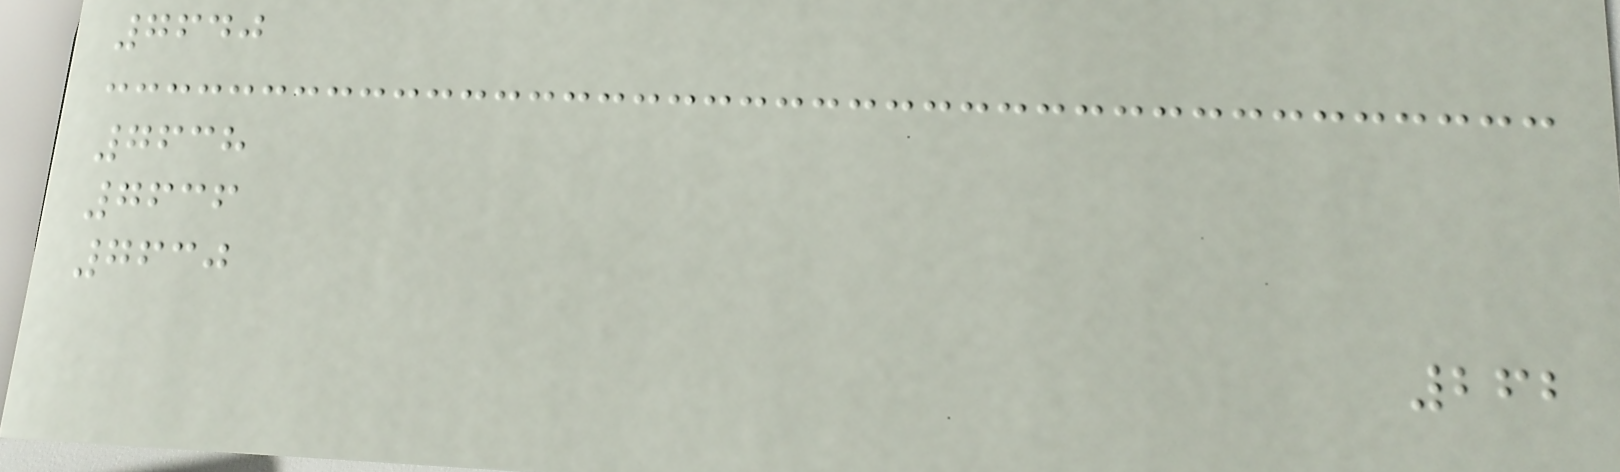7640
7638
7636
7630
262
